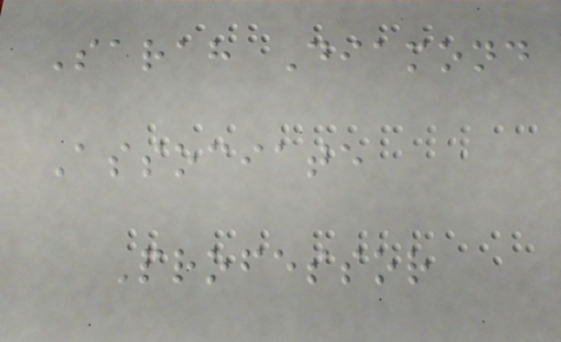Sarah Diamond
Associate
Professor
